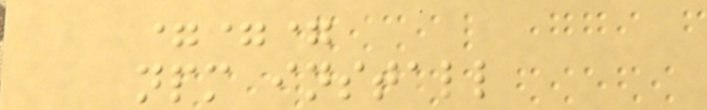===
npm install
